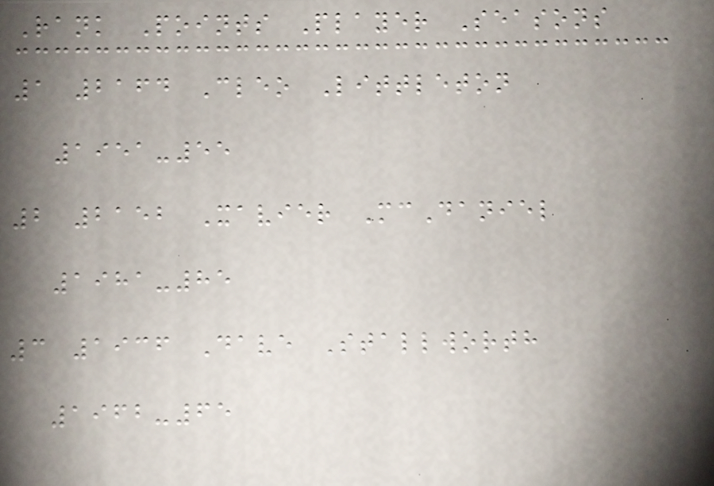Rank Points Player Seasons
1 2164 Cleo Littleton
1951-55
2 2152 Xavier McDaniel
1981-85
3 1936 Dave Stallworth
1962-65
